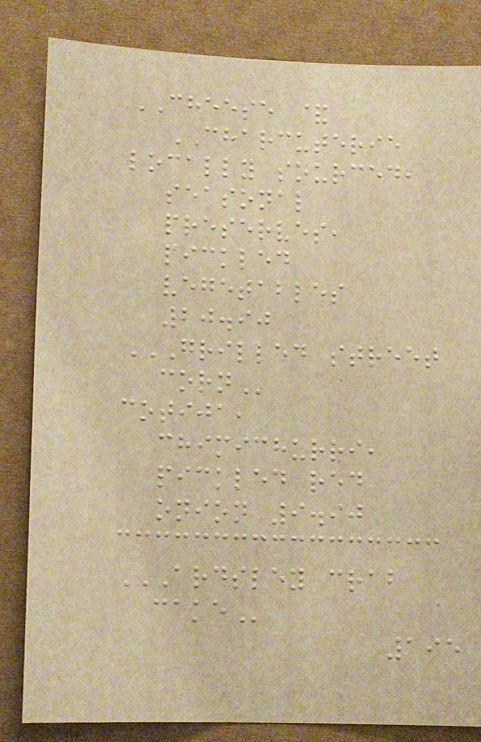CHEESE &
CHARCUTERIE
locally sourced,
seasonal
preserves,
pickled
vegetables
20.90
GRILLED STREET
CORN
cotija,
chimichurri,
pickled red
onion 9.90
ARDSLEY CRAB
CAKE
195
